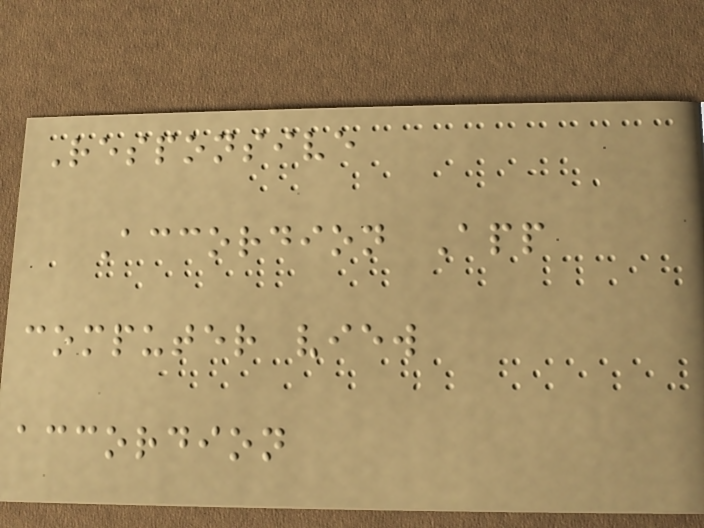Responsive
Accordion App
computer view
accordion
